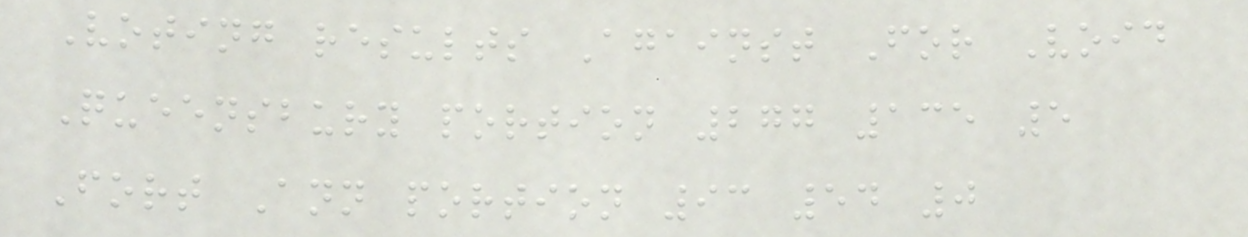Voting results Against For Void
Queensbury portion 277 135 5
Fort Ann portion 93 54 0
